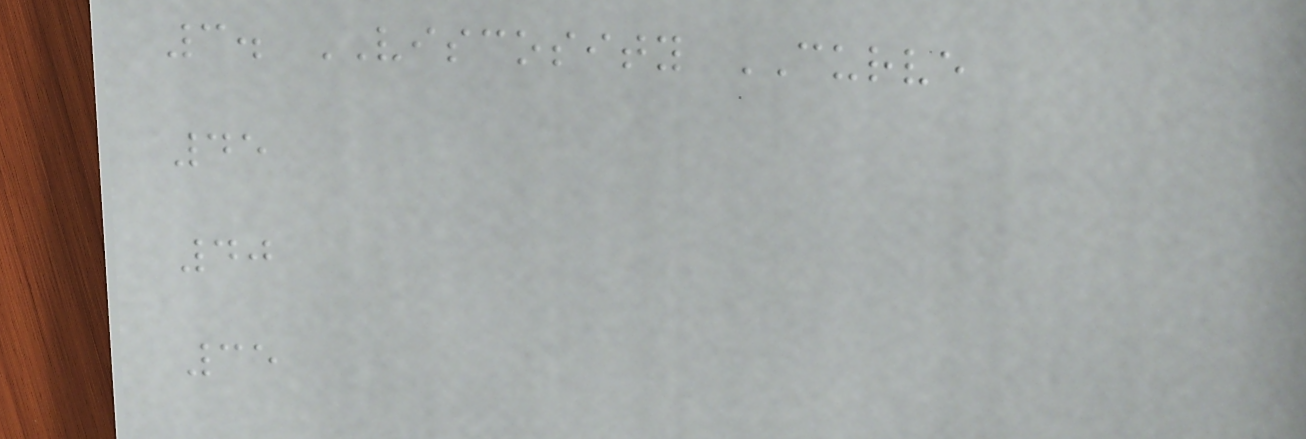3. VISCOSITY CURVE
45
40
35
